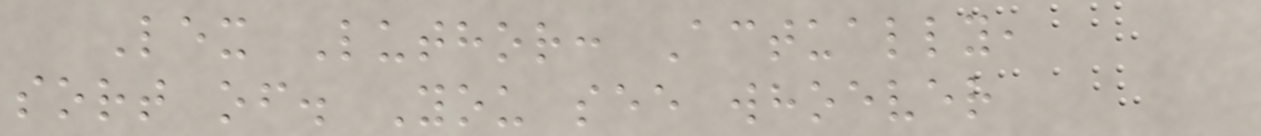Lex Luthor: Actually,
sort of. You see whoever
